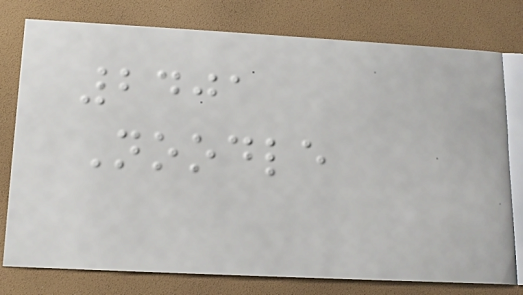2401
Noodle
